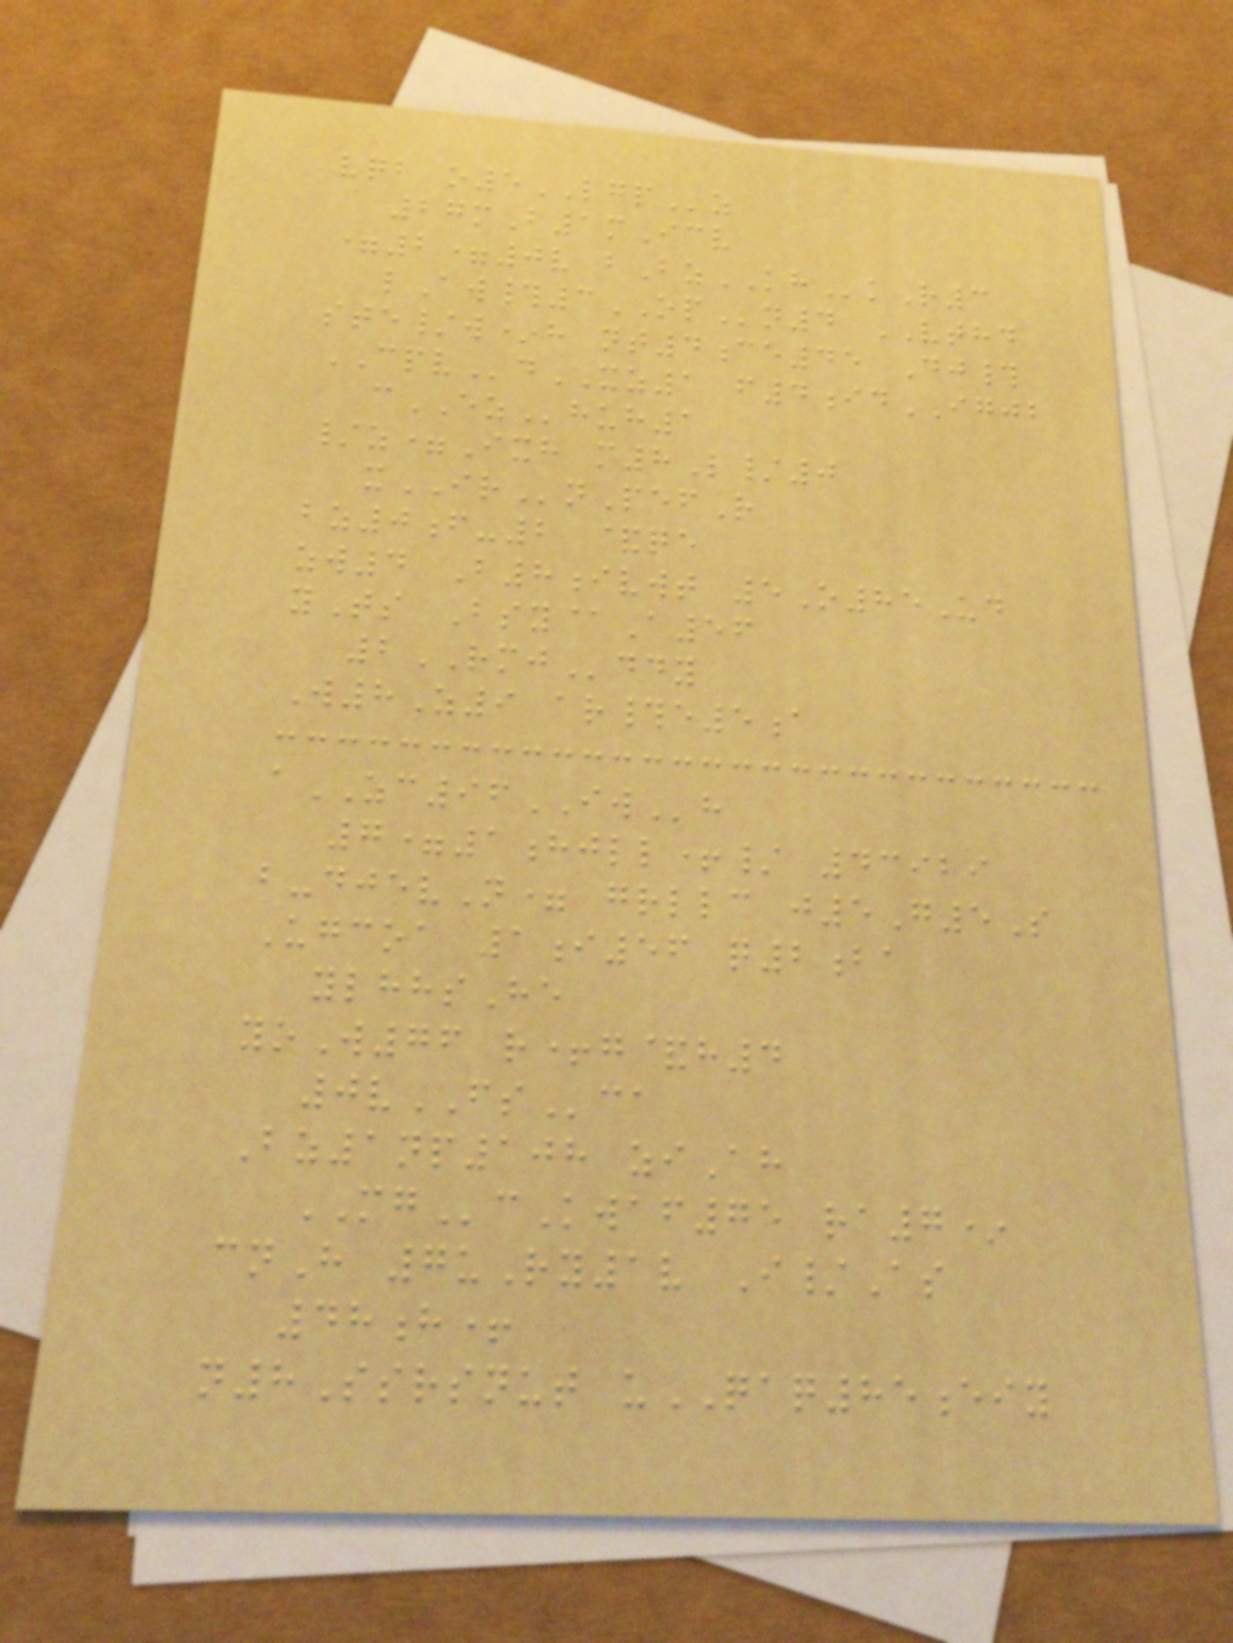vqb o5LGPz
27mB1mIcv
=2=0v bBzKHkR3
lAw#3OPn4 VTHD
ste/w*h nt4ce45 Dj#
CPVdXZ1 f4idIGJB
cEZhuh1
/z=Ixh m8L/0
xIRnPefR
bz0f-2 &qe
zw4 B8ivwt 5O85Ud
yTs Bsy@A56
2RMJddy
W8Z9 ar#e5a
aZC96IWh
7=1hjll+/ 43929
b-djevN= grllc j5G5S
Ugcoa 1i56 q2ba
ylhhsHe
yoW76 r+g&h4
0vFSca
Bz1np108 ziAh
MGcKwaf75 ra7*
cnH 7uRy1v I/As
48h+
n8Ssrsnut uQAQ85eiy
